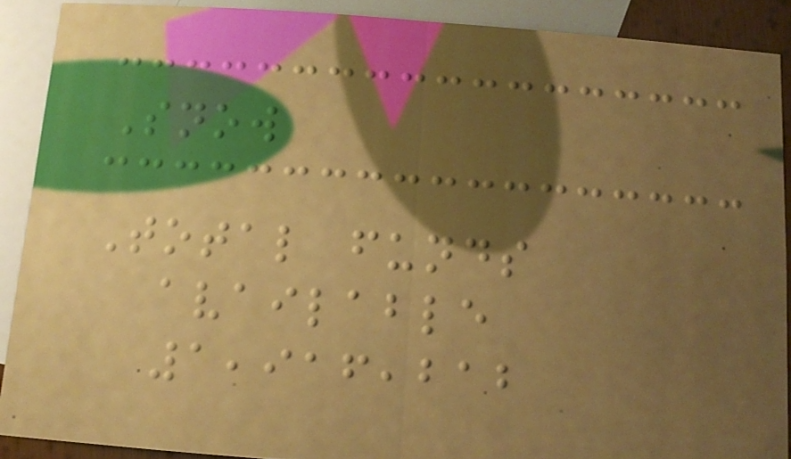Snow
Total funds
available
1,916,212
